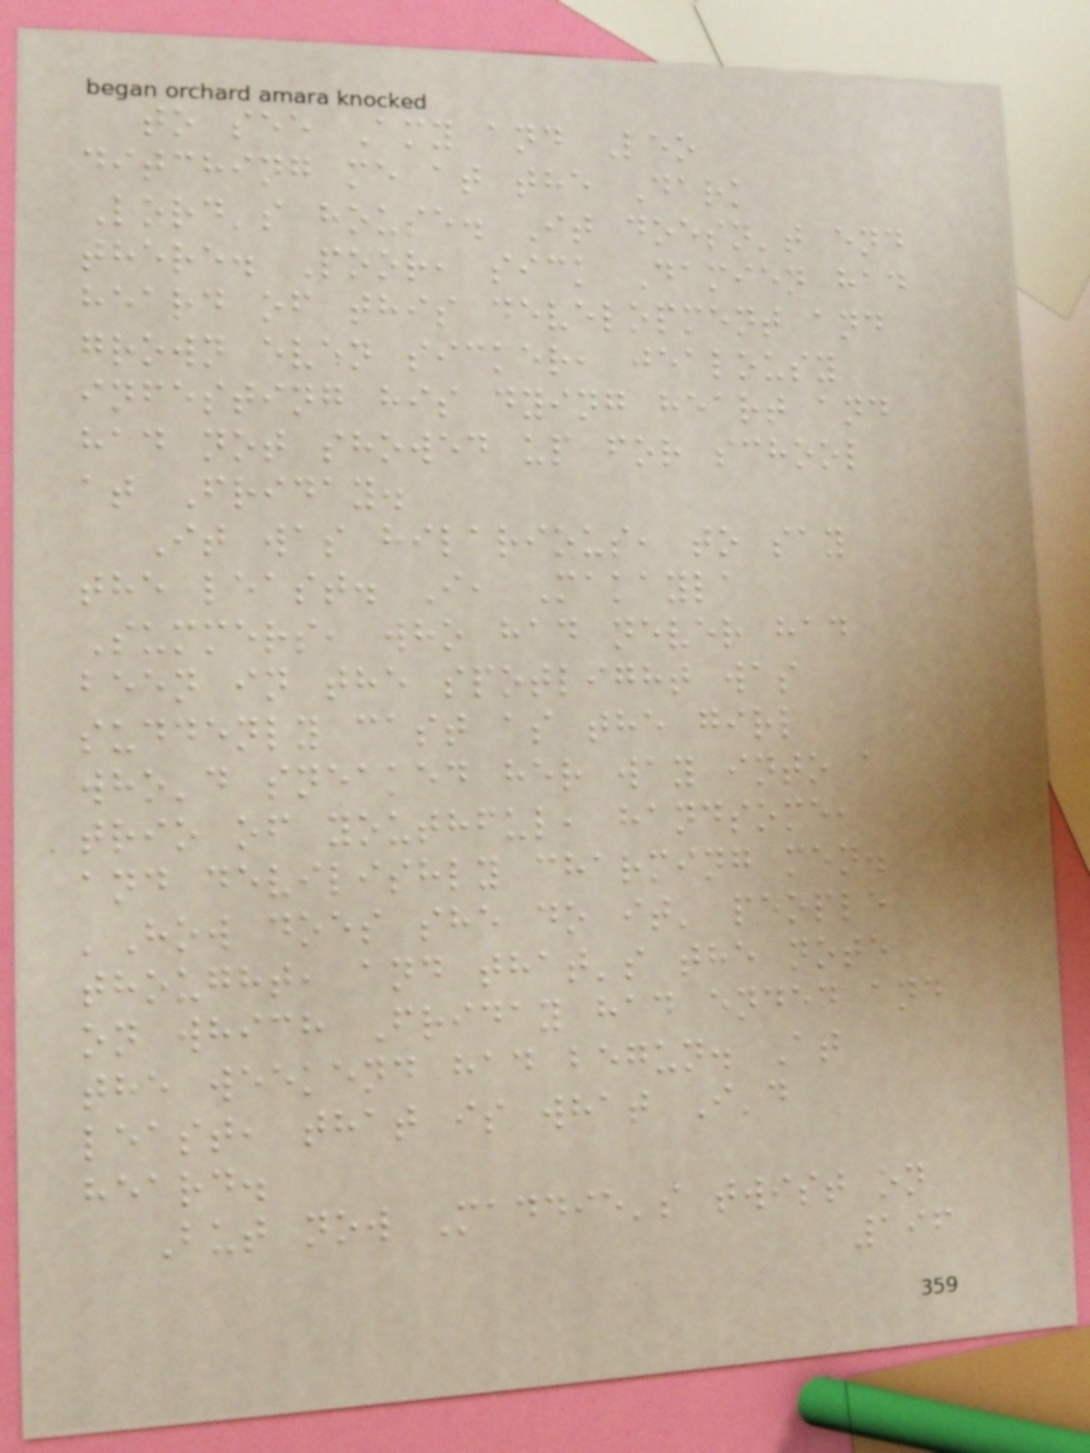to see Amy and Leo
ditching me at the Dark
Lord's house. It doesn't end
there. Poor, sick Damien had
heard of this development and
grown even sicker, jealousy
infesting his dying heart and
had not showed up for school
at Friday.
It was hilarious, to say
the least. I, Makayla
Summers, who had never had
been in the spotlight was
suddenly cast as the girl
who'd sneaked her way into a
trio of youthful, handsome,
and devilishly charming men.
'How does she do it' people
thought, and that's the note
on which Friday had ended and
the weekend had begun. At
least, that is what I'd
heard.
But now Maddie's twist on
196
